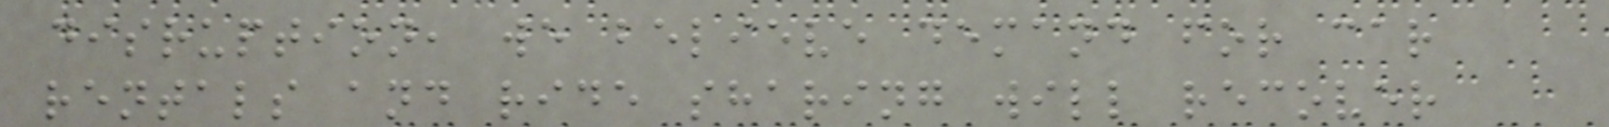disruption, we believe demand for car
rentals and ride sharing will recover
